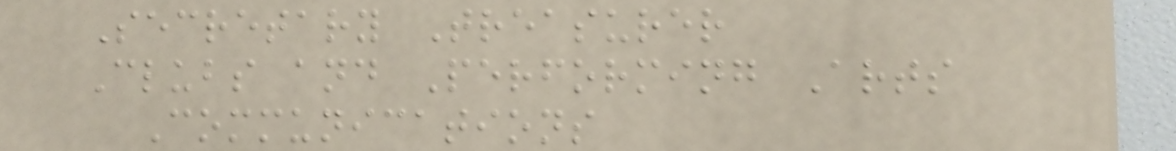Secretary Treasurer
Clubs and Performing Arts
Communications
